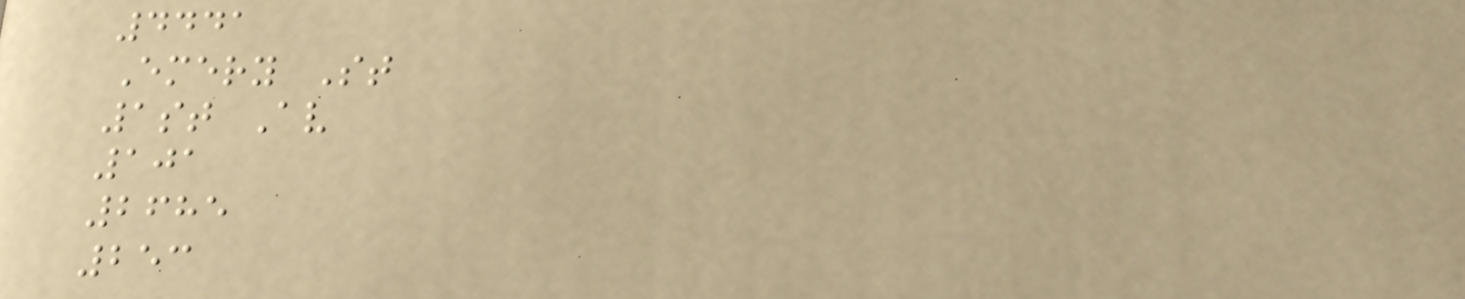4441
Emery St
1st Av
101
2685
253
